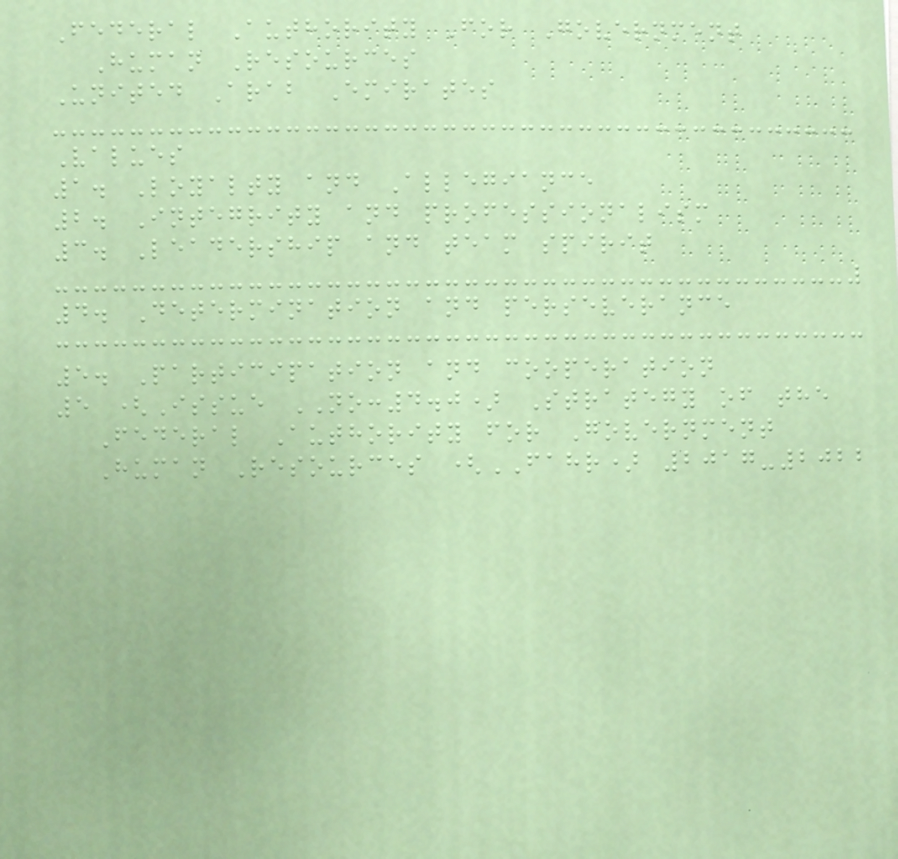Federal Authority For Government
Human Resources
United Arab Emirates
Values
1. Loyalty and Allegiance
2. Integrity and professionalism
3. Leadership and team spirit
4. Determination and perseverance
5. Participation and cooperation
5 (Issue NO:4.0) Strategy of the
Federal Authority for Government
Human Resources (FAHR) 2017-2022
